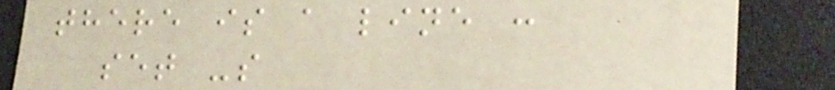there is a line :
set -s
